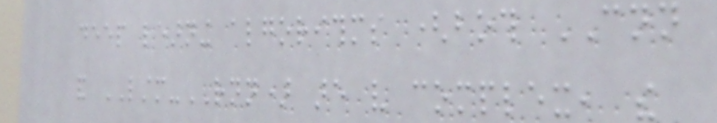deep learning algorithms (both CNN
and LSTM-RNN) are very complex, the
